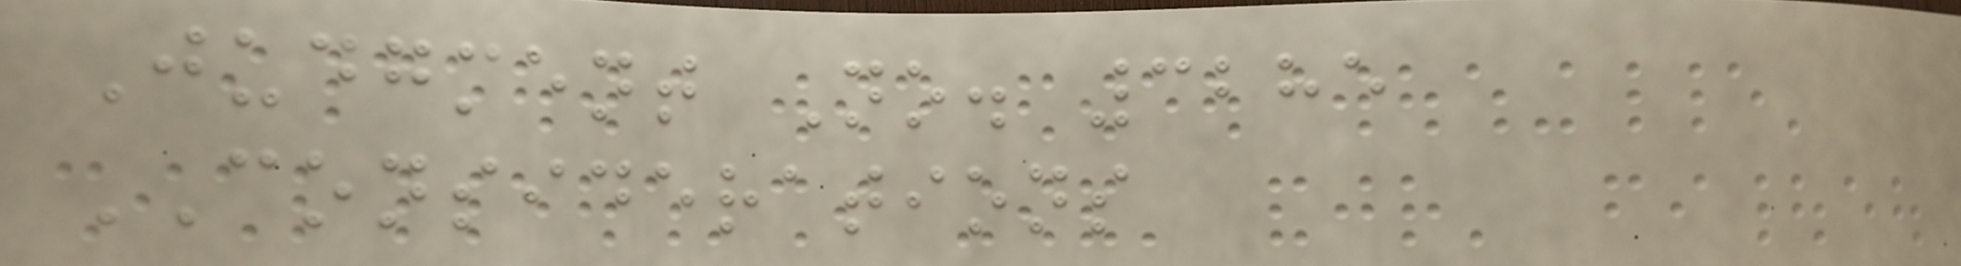Judgment No. 3285
CONSIDERATIONS
